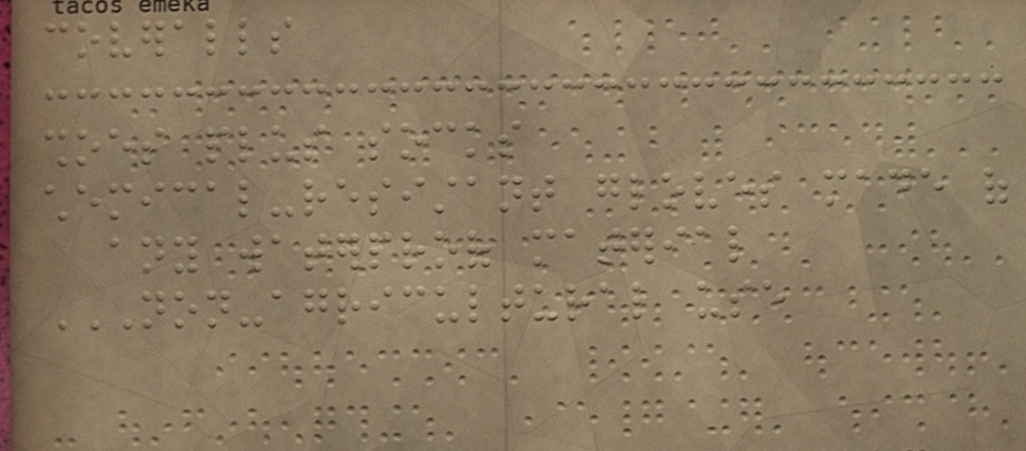coveralls
shoes plus socks
chemical-resistant gloves made of
any waterproof material
NON-AGRICULTURAL USE
